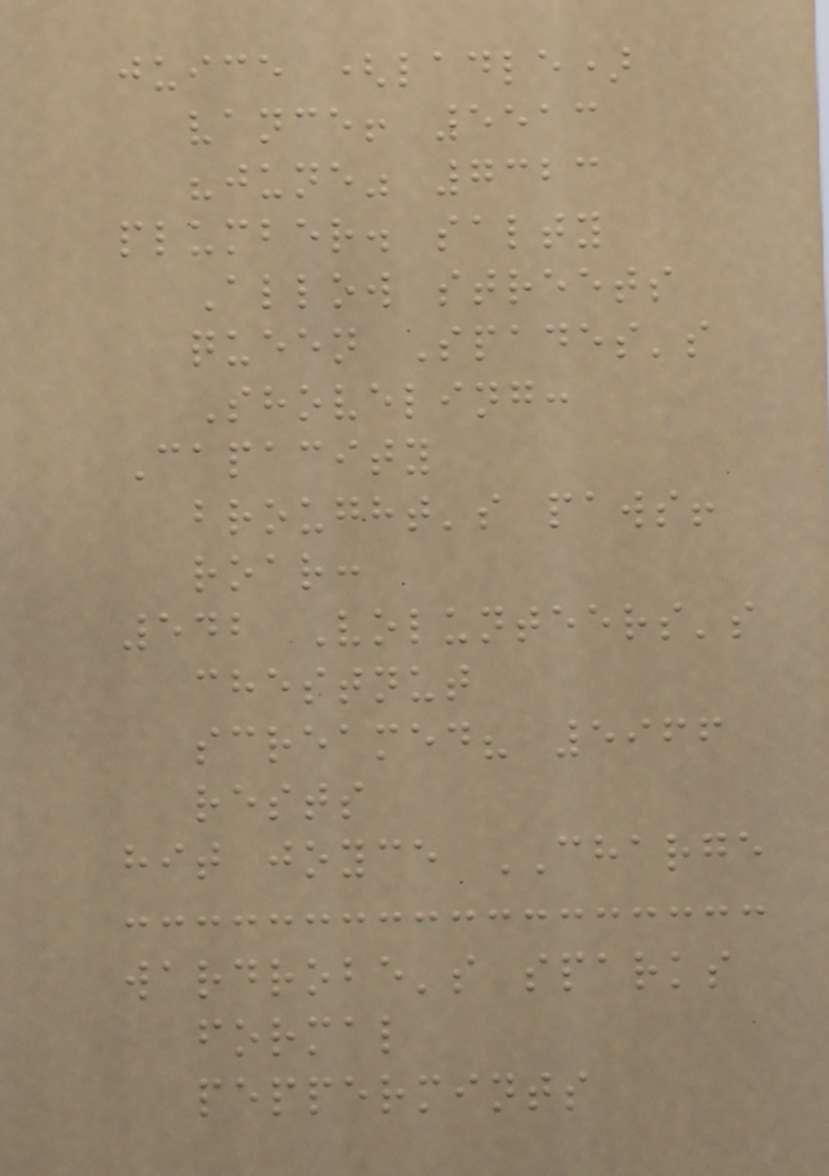juice (ladle)
vance! 5513
"june" 7323
plumber. salty
Allow streets
queen Spades's
Shoveling:
Capacity
brought's paws!
roar:
542 Volunteers's
chestnut
screamed? 5966
rests
hit joyce CHARGE
wardrobe's sparks
formal
peppermints
